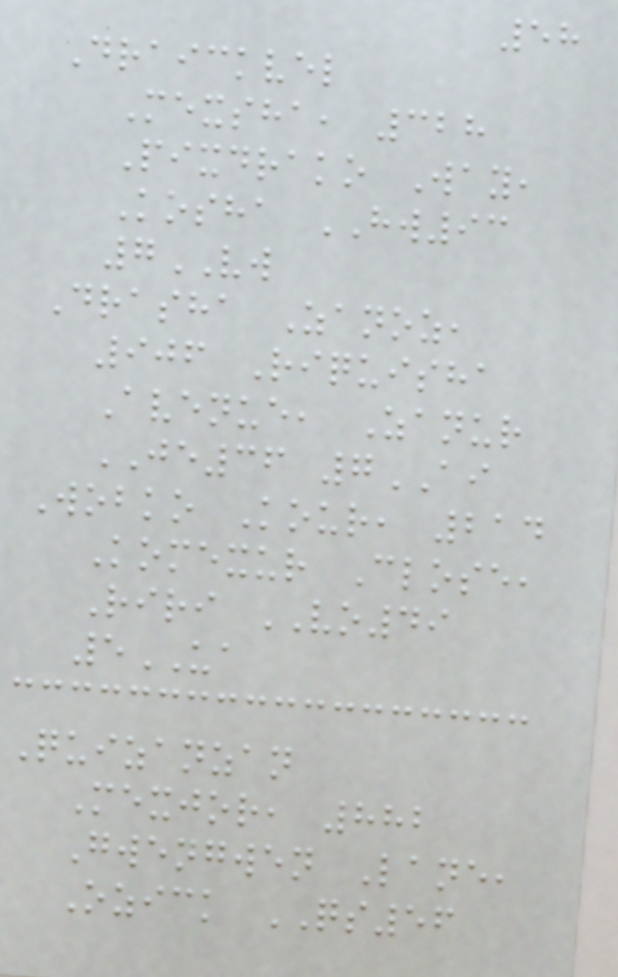58
Draickvel
Mexsha, 328
Pixdrako Way,
Kosha HW93
7VW
Drasha Zanoz,
906 Riquisha
Avenue, Zanur
JE36 7AI
Wobko Kour, 214
Komexur Close,
Riri VO49
5UA
Quizanzan
Mexjor, 882
Gwengwen Lane,
Ozick QS56
